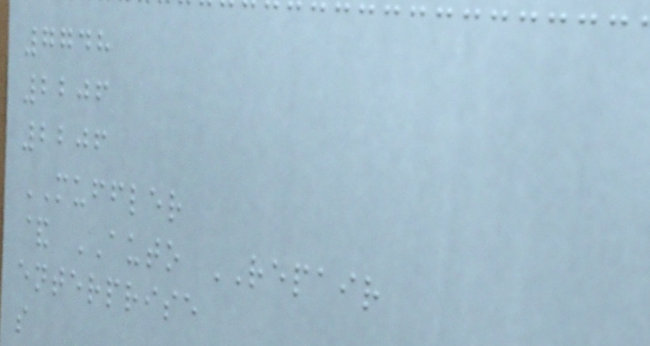7748
2206
2206
MUFFLER
& AUTO REPAIR
enterprise
s
